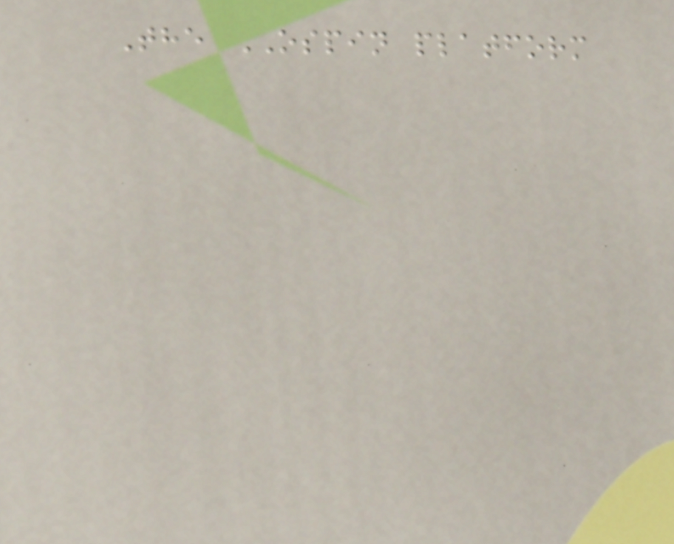The OSPIN platform
